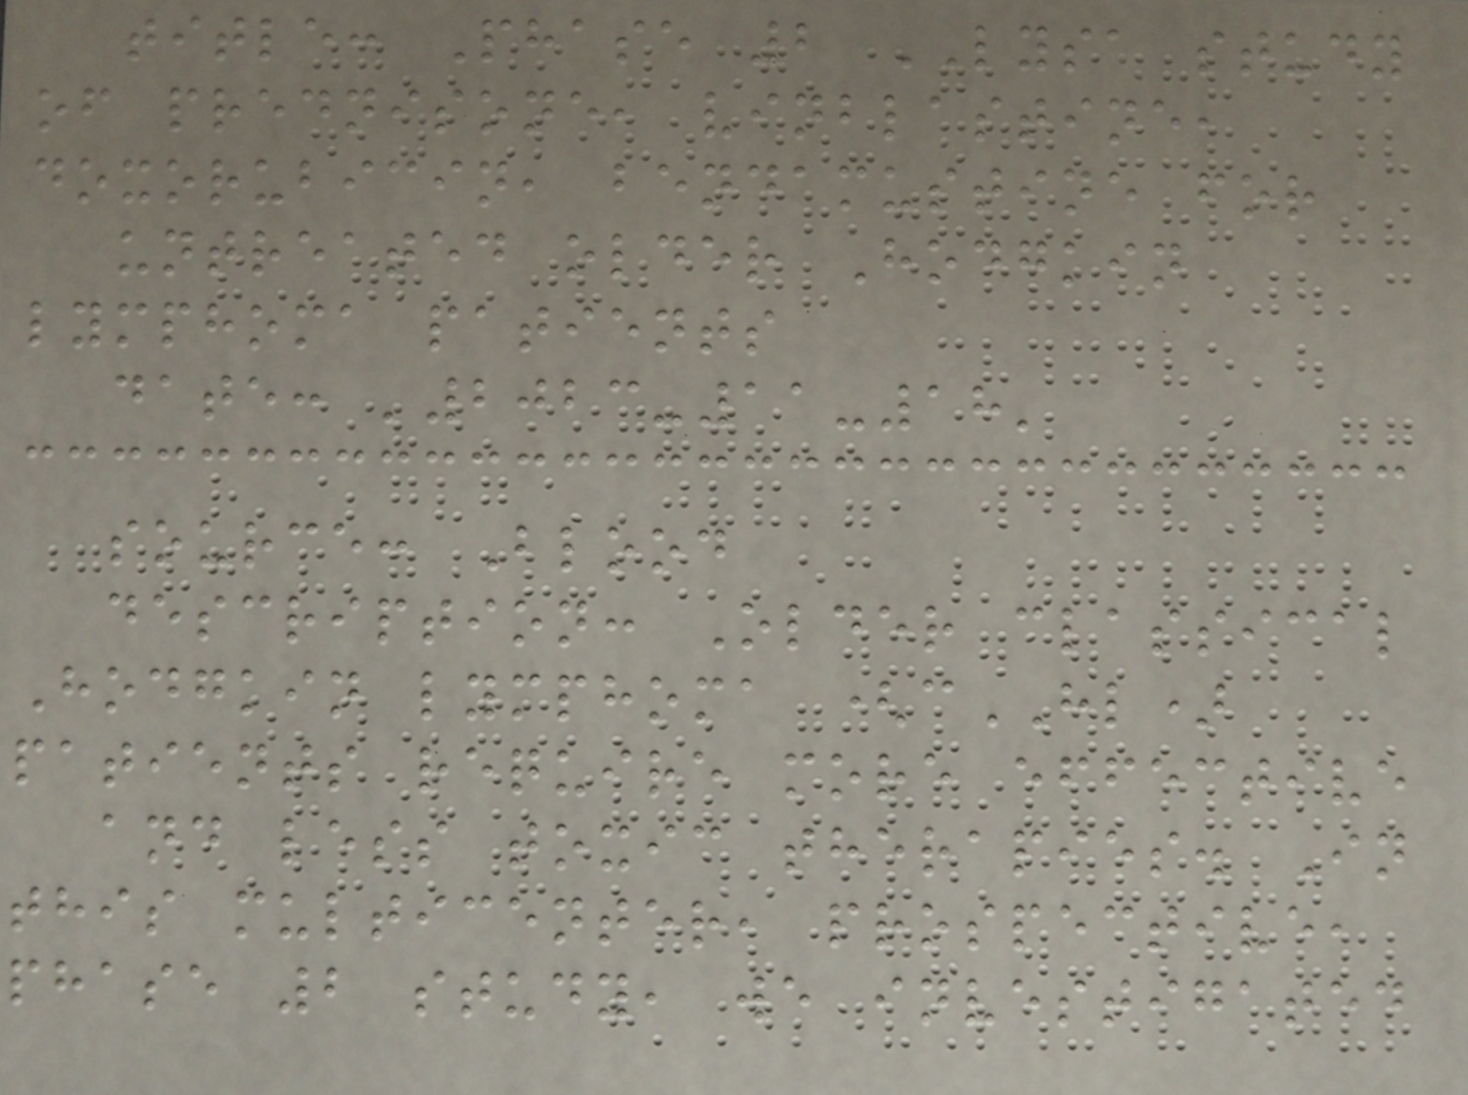title: Phase 2 LYSA study
of prednisone, vinblastine,
doxorubicin, bendamustine for
untreated older Hodgkin
lymphoma patients
date: '2023-11-18'
source: Blood
description: Older classical
Hodgkin lymphoma (cHL)
patients require more effective
and less toxic therapies. In
this multicenter, prospective,
phase 2 study, we investigated
